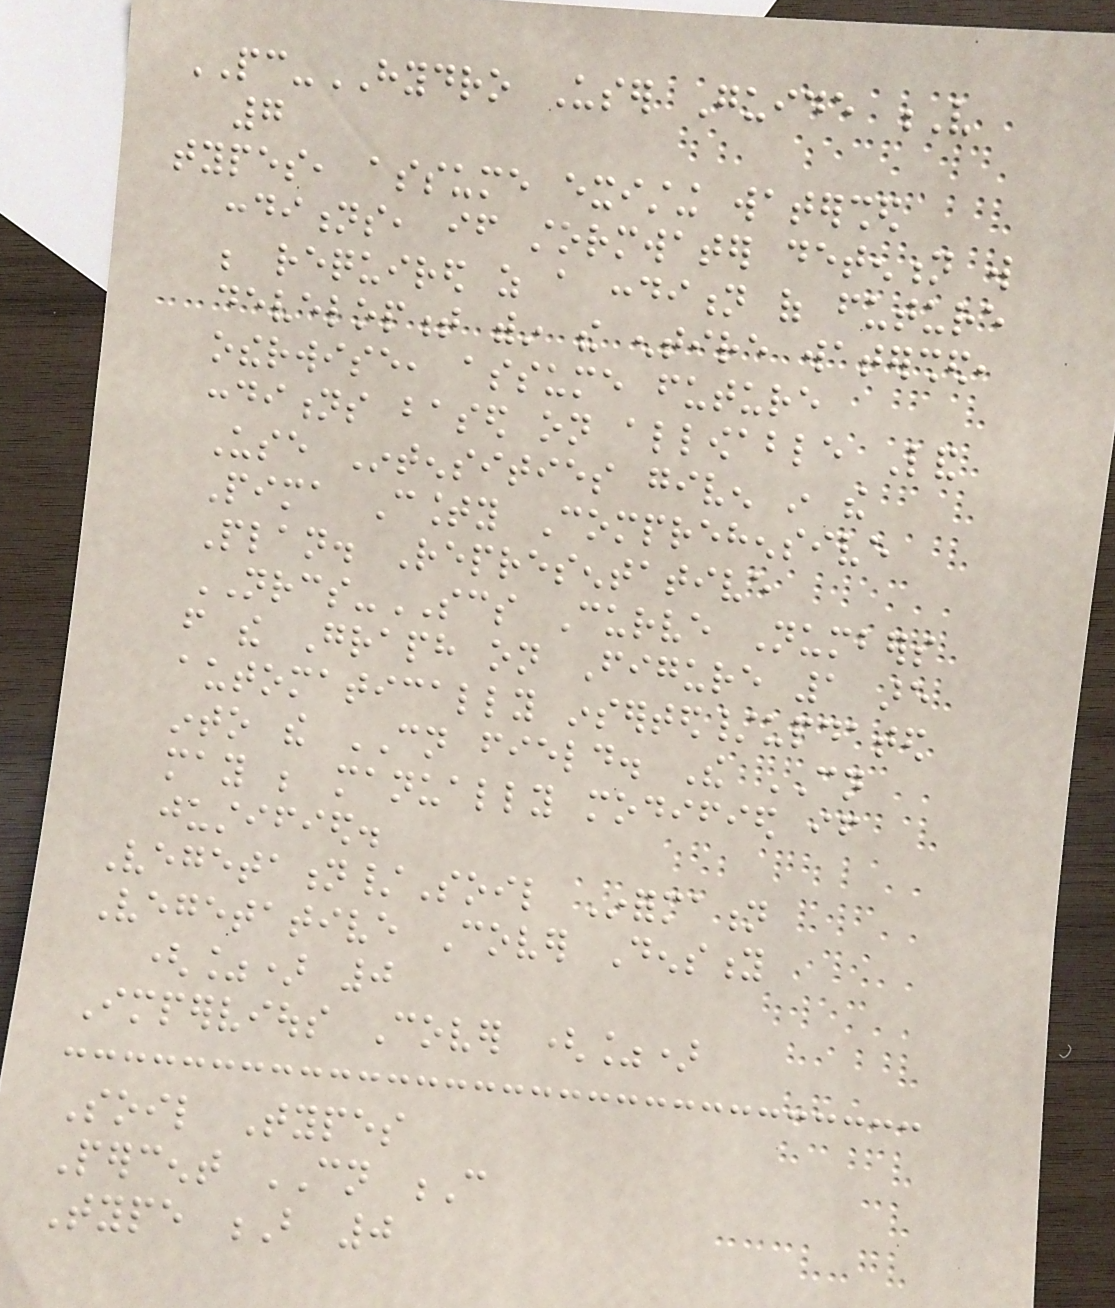PC-HYDRO User Guide V
7
types, assume existing watershed
conditions, if stormwater detention will
be required as a condition of future
development within the entire watershed,
otherwise, assume future
conditions based on allowable Land
Use Intensities given in the
Pima County Comprehensive
Plan. Representative
NRCS-SCS Curve Numbers
from the Graph on Figure 1 are
automatically inserted/updated
into the CN field. The CN
may be manually modified if
justified.
Vegetation/Soil Information
Vegetative Cover Density
(%) 0
Impervious Cover (%)
Soil Types
Percent CN C
Type B 0
